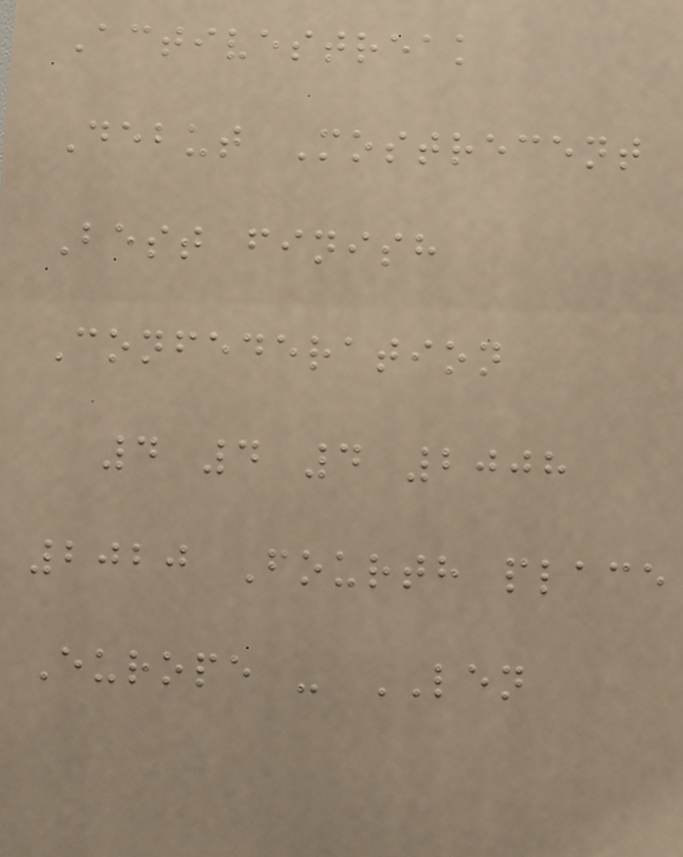Activestreak
Debut Mostrecent
Best finish
Confederation
4 4 4 2008
2020 Fourth place
Europe - LEN
